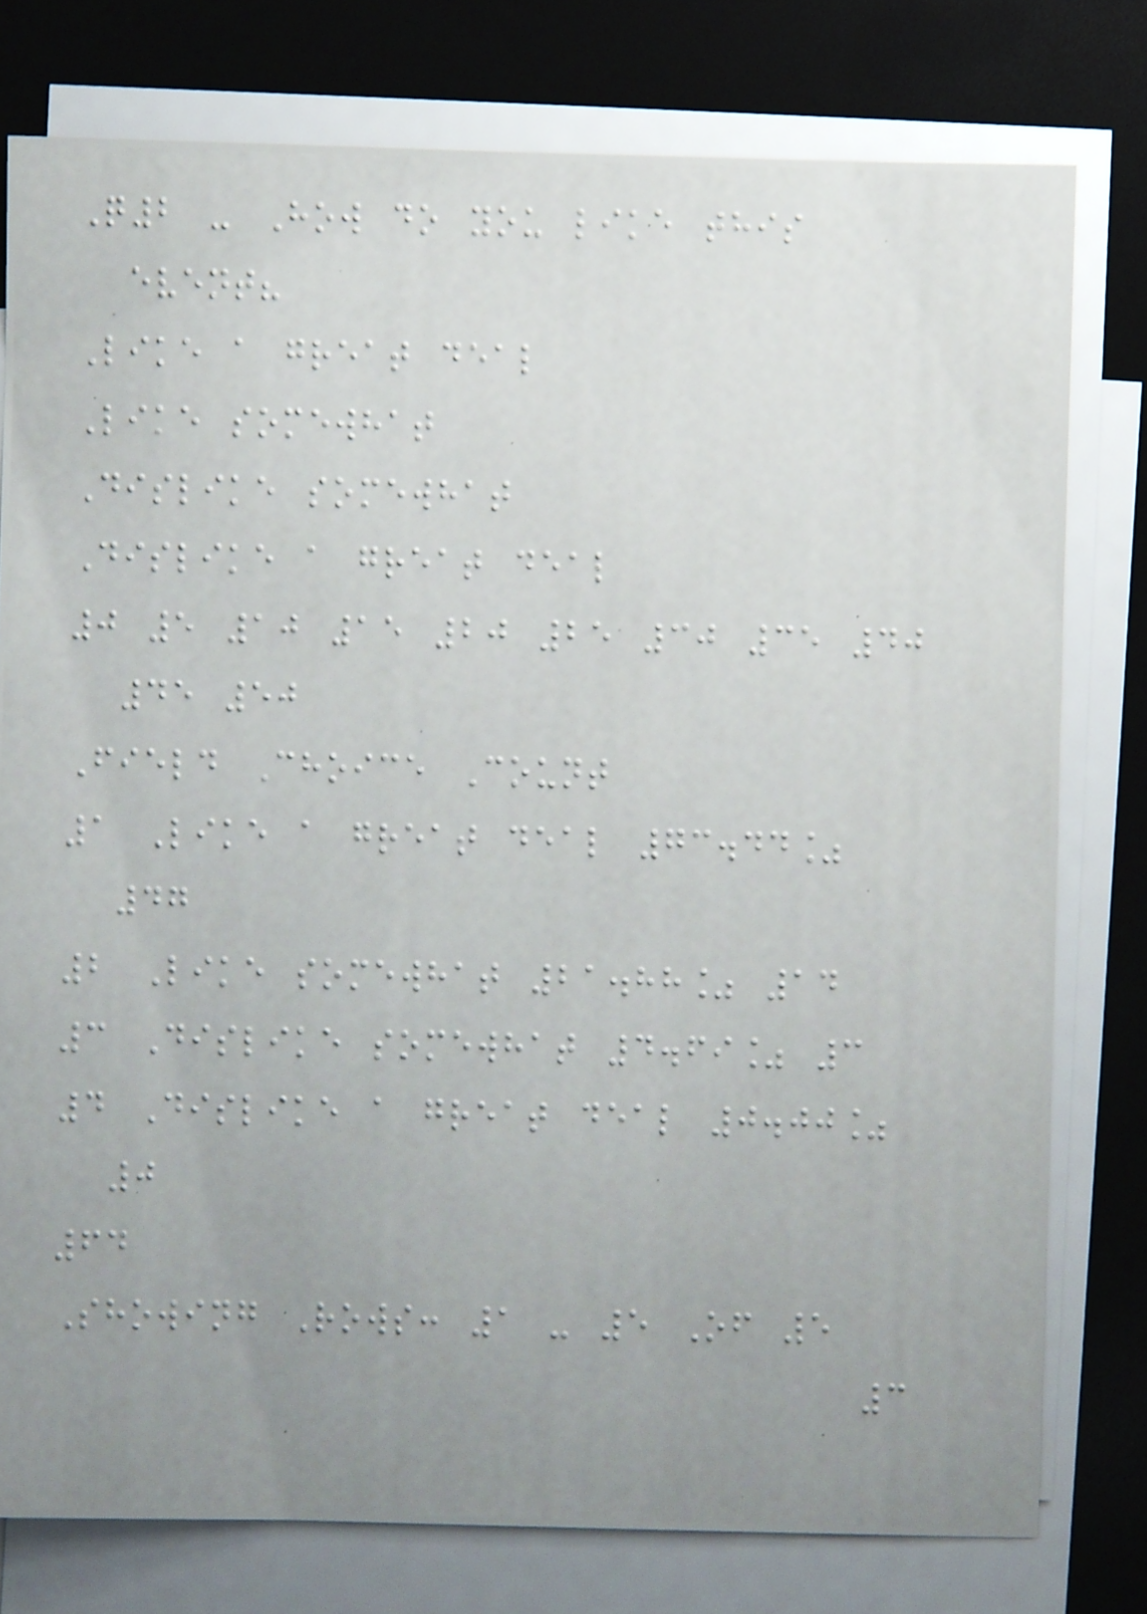Q2 - How do you like this
event?
Like a great deal
Like somewhat
Dislike somewhat
Dislike a great deal
0 5 10 15 20 25 30 35 40
45 50
Field Choice Count
1 Like a great deal 73.44%
47
2 Like somewhat 21.88% 14
3 Dislike somewhat 4.69% 3
4 Dislike a great deal 0.00%
0
64
Showing Rows: 1 - 5 Of 5
3
